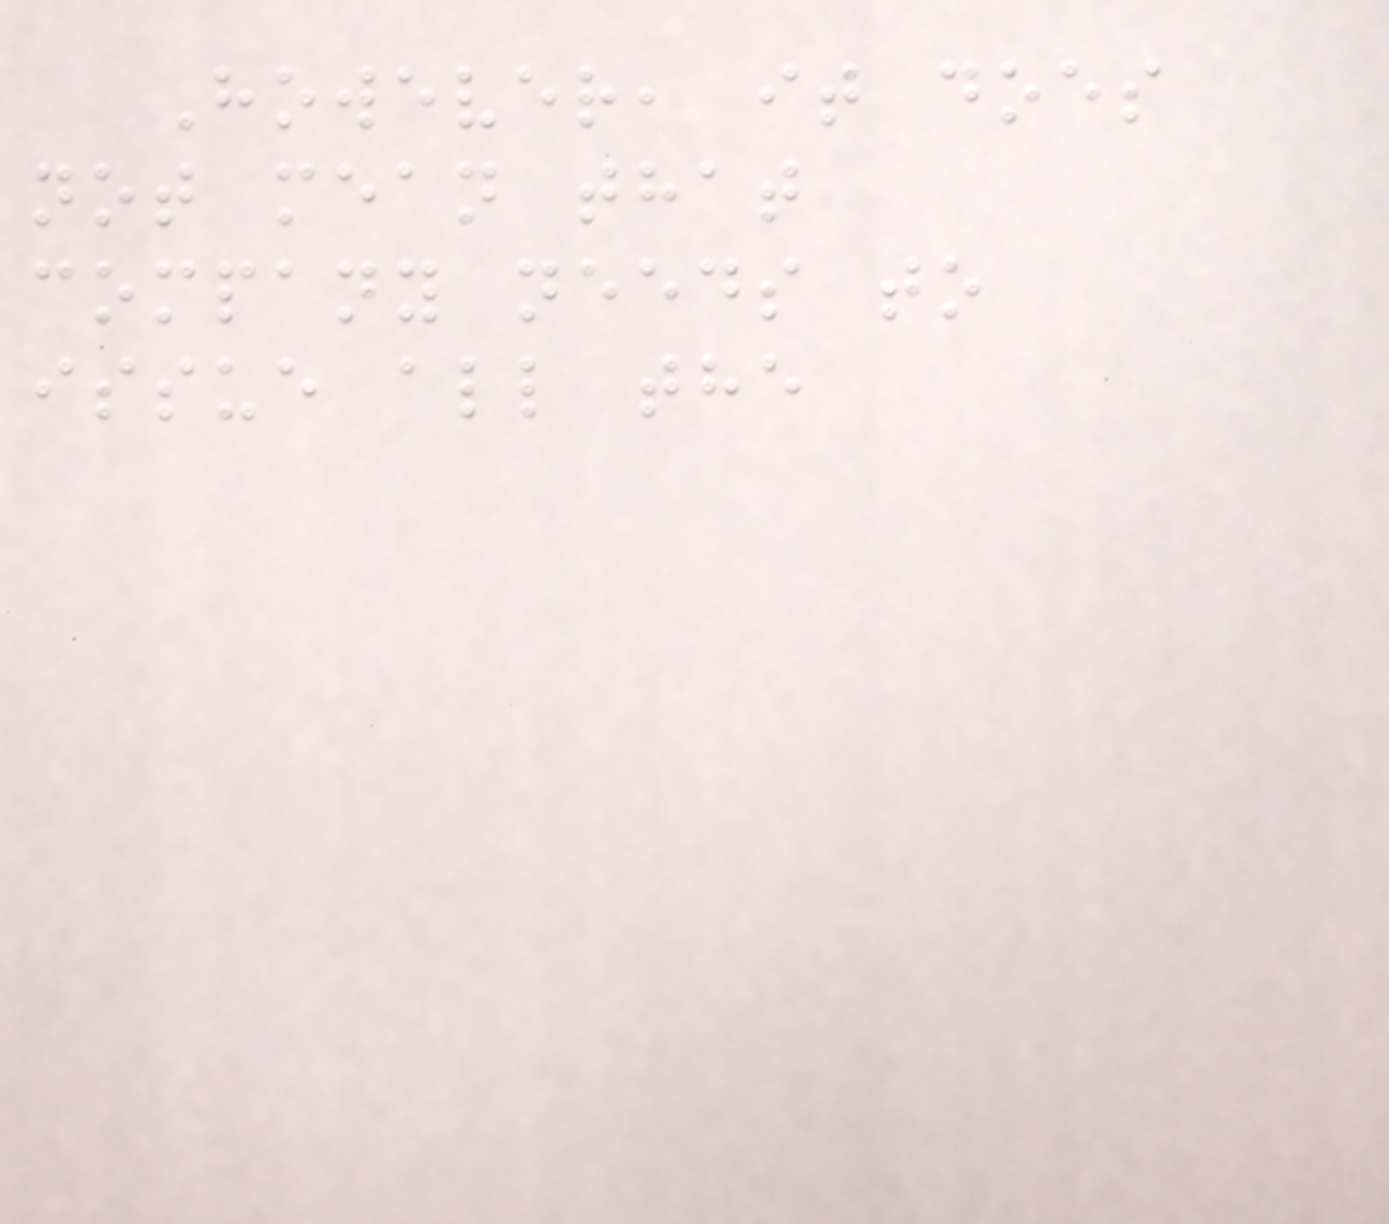However, it does
not mean that
company needs to
issue all the
